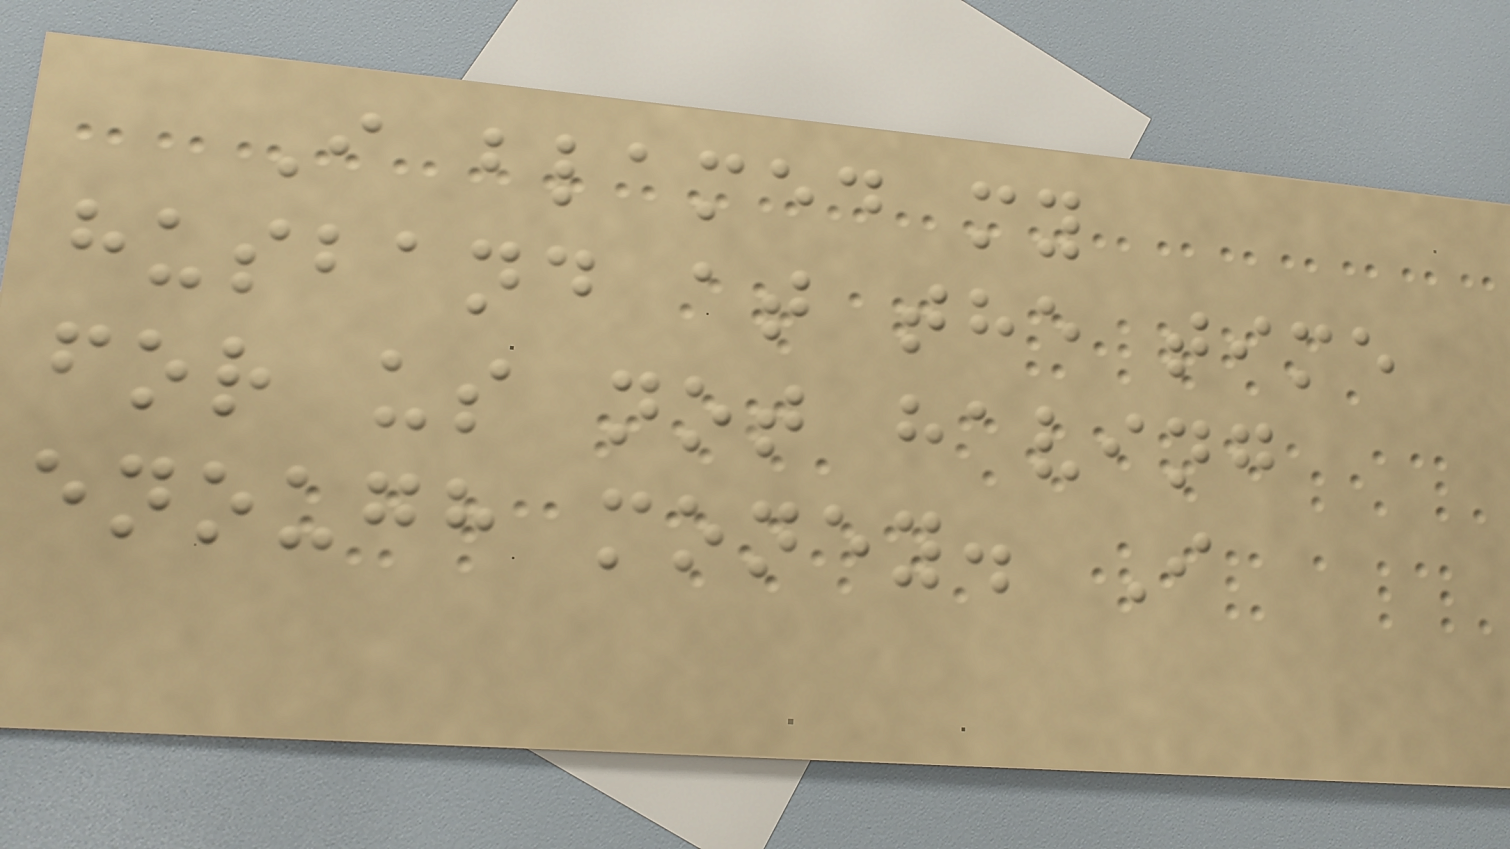I blamed my
husband at the time
for us not having
enough money. I
